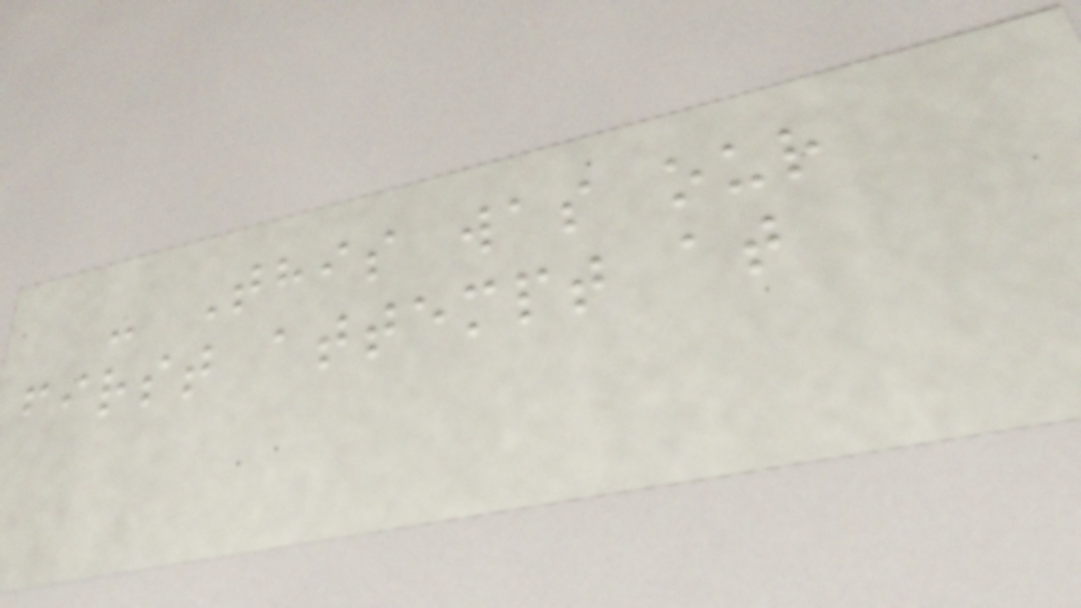- This was our
first attempt at
